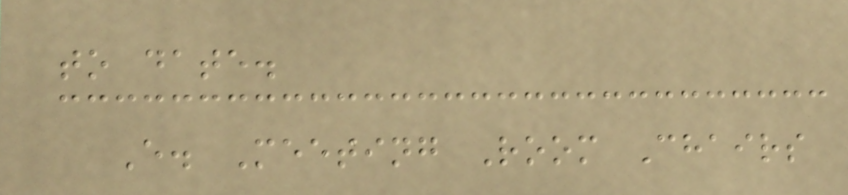to date.
E. Meeting Room Chairs
